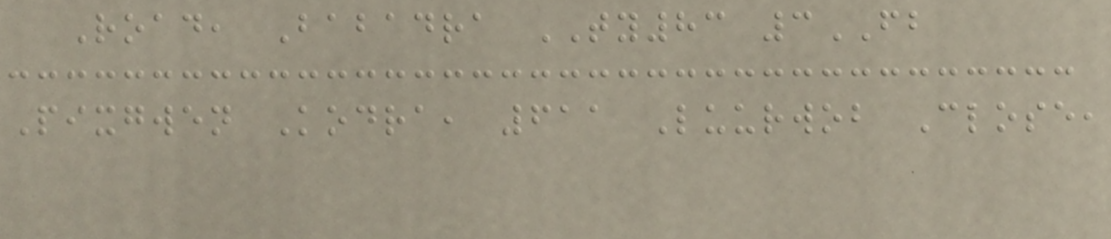Road, Babadra TY83 3FB
Pixgwen Kodra, 611 Luurwob Close,
